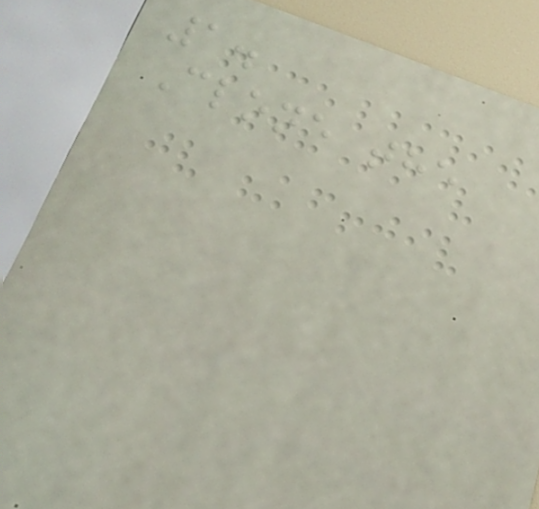1.
Clone the
